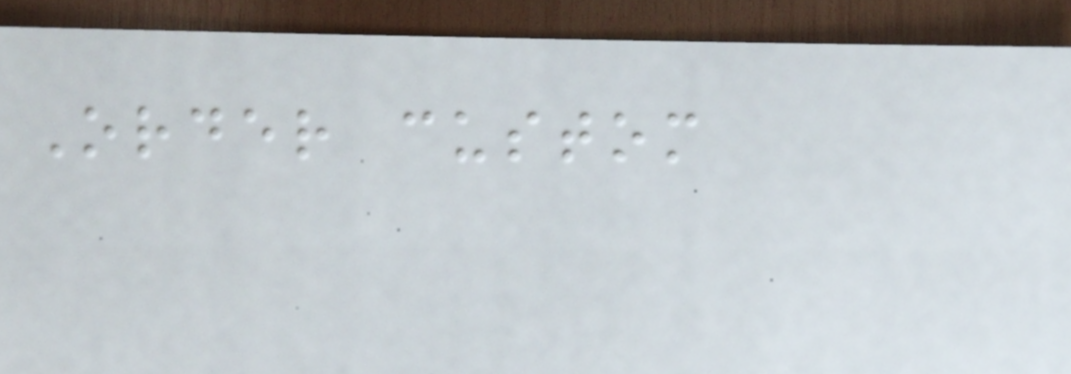Order custom
